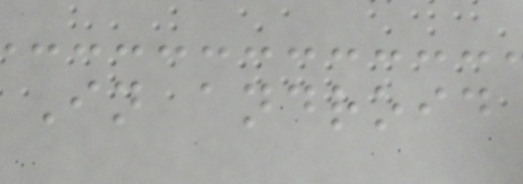In android
